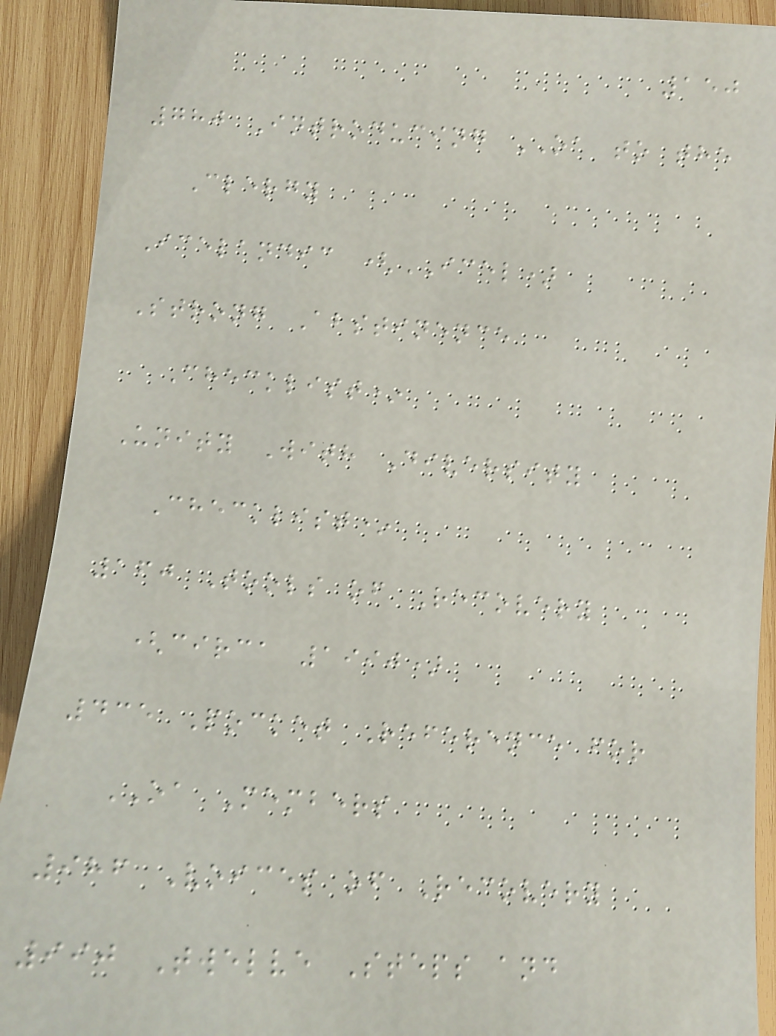150
780 Introducing OA to the
Clergy
Icelandic (ICEL)
Strong Abstinence
Checklist*
Unity With Diversity
Checklist*
160 Tools of Recovery
(circa 1990)
435 Pocket Reference for
OA Members
986 Voices of Recovery
990 Twelve Steps and
